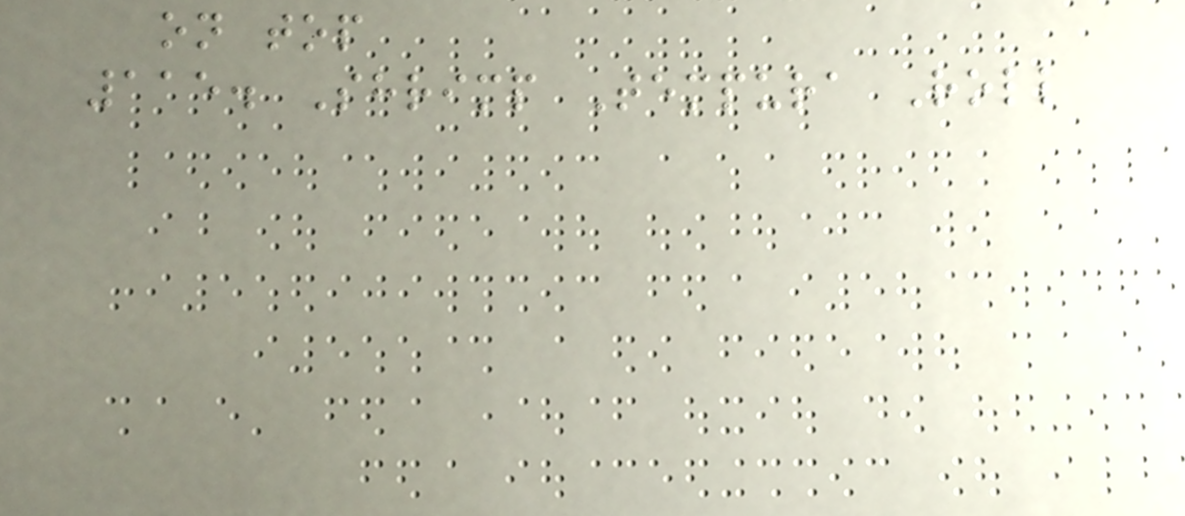on top
115. Shrimp Tempura Roll
